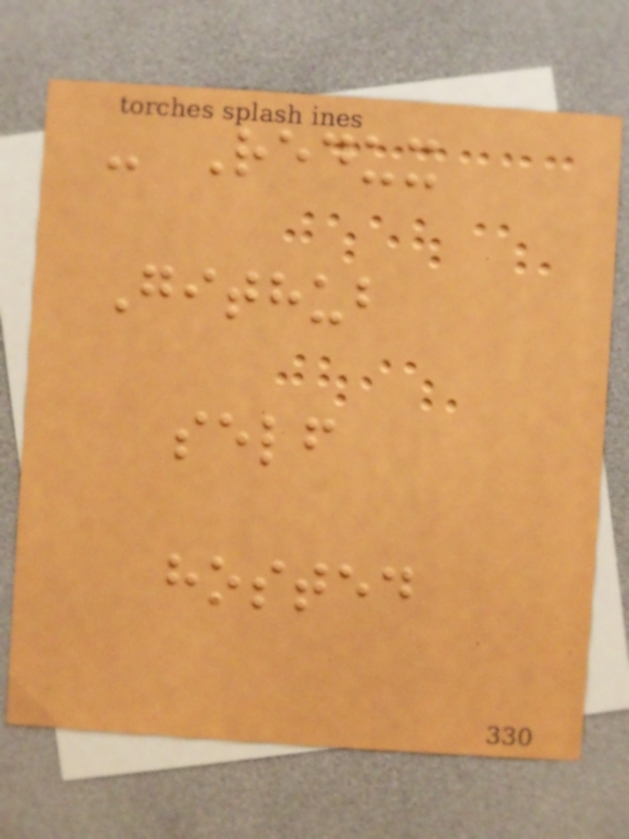- Redux
Github
self
hosted
